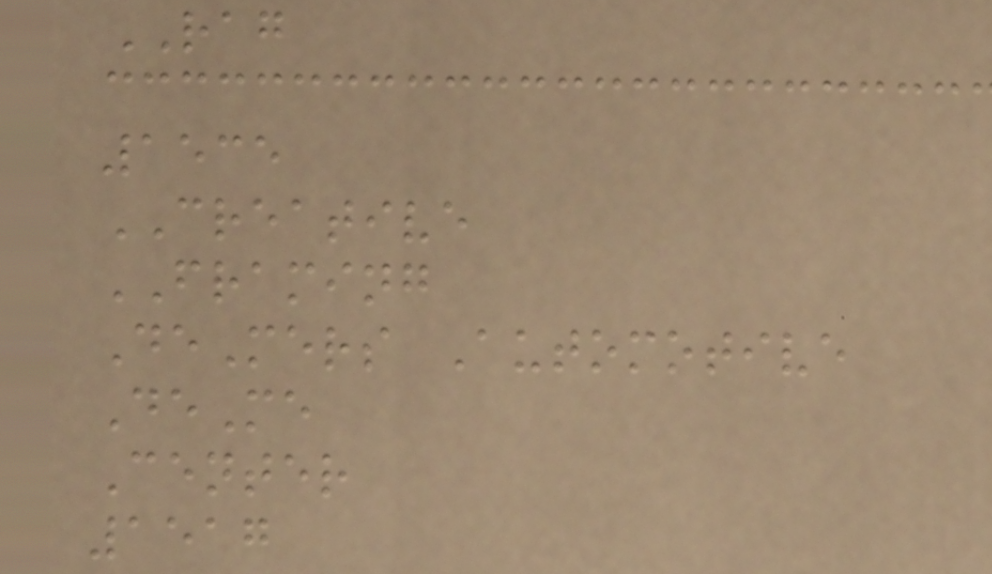RAG
1535
CREATIVE
FRAMING
DeMers Automotive
DeMe
Center
1517
